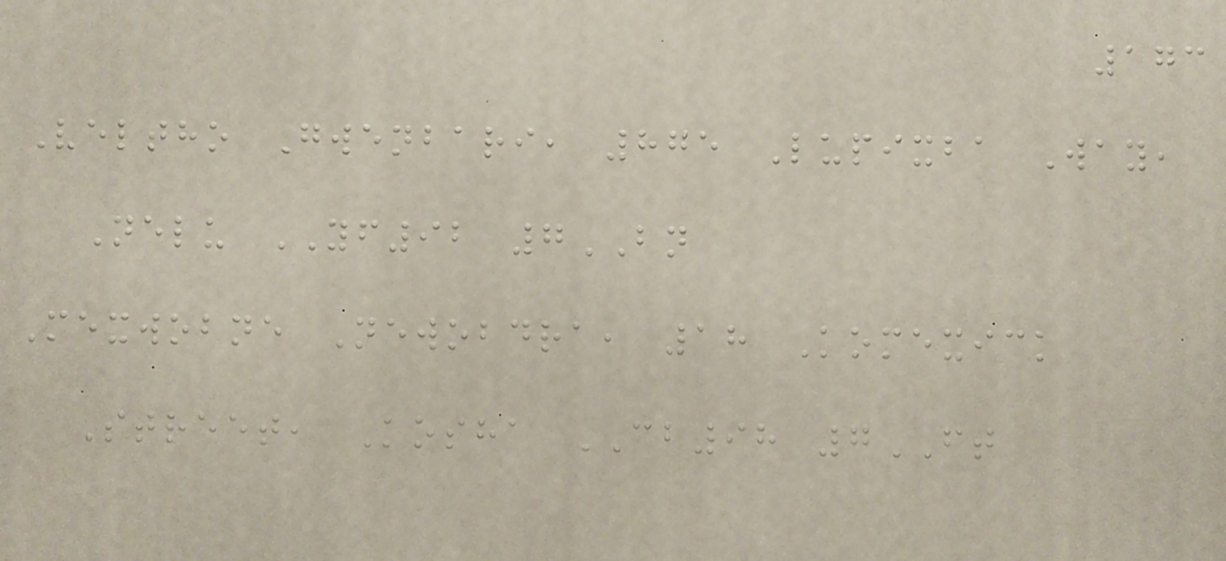173
Veltho Gwenbari, 875 Lupixba Way,
Nelu YF92 7BN
Mexwobne Newobdra, 18 Komexick
Street, Kosha CB98 7FT
